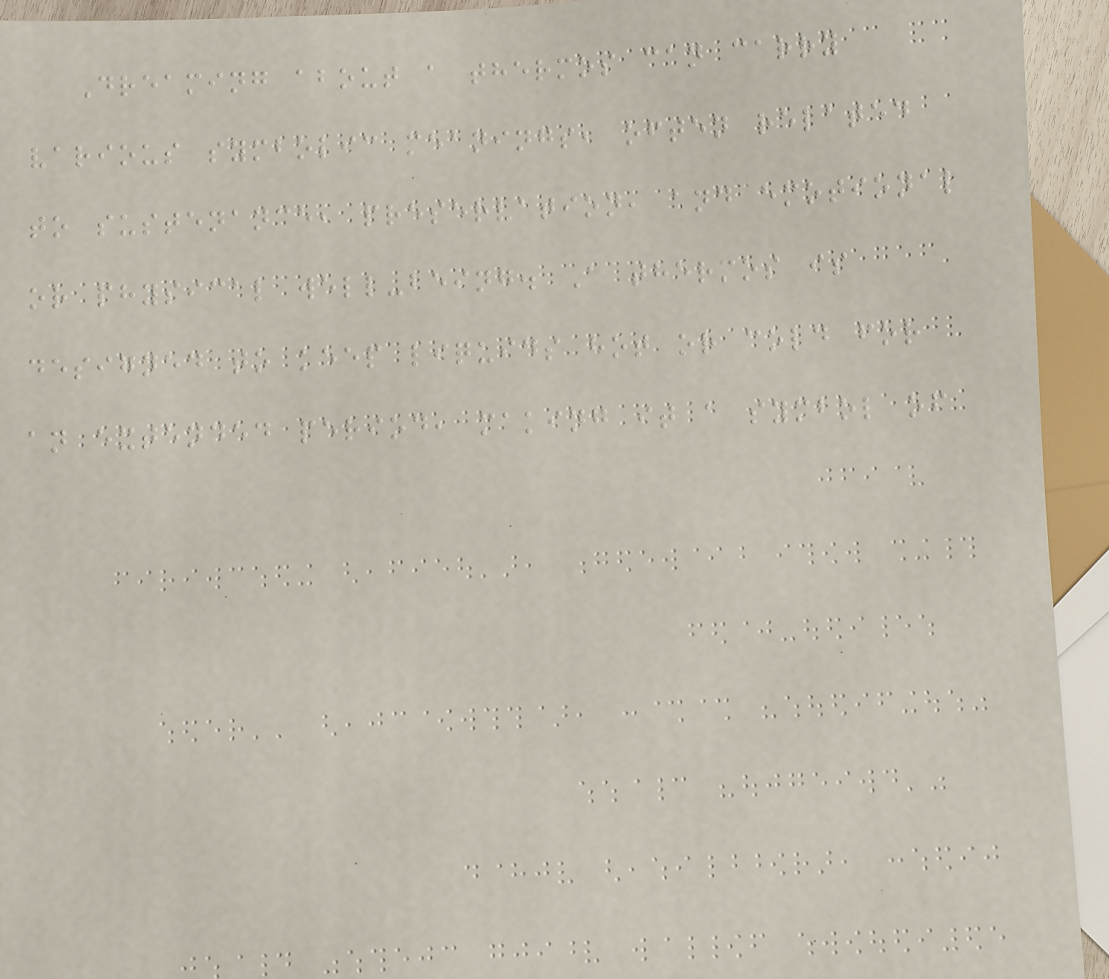Dreaming about a thermos can carry
various symbolic meanings, often related
to sustenance, preservation, and emotional
or physical well-being. A thermos is
designed to keep liquids hot or cold for
an extended period, making it a symbol of
